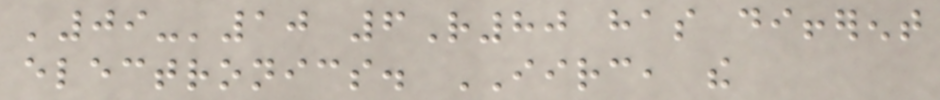'09-'10 6R80 has different
electronics. IIRC, the
